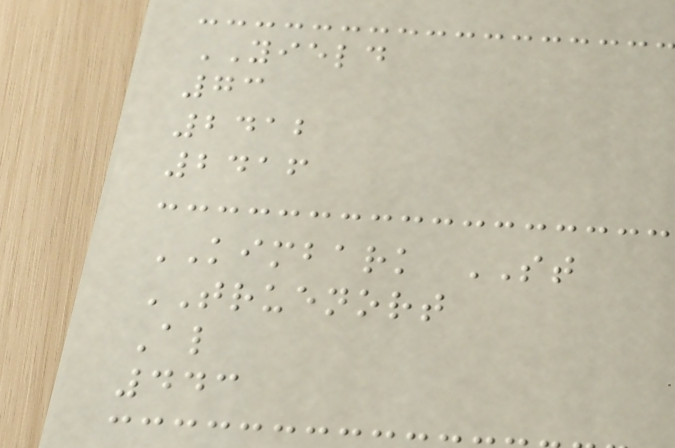YIELD
73
2412
2416
KIMBARK ST
TRUENORT
Al
443
